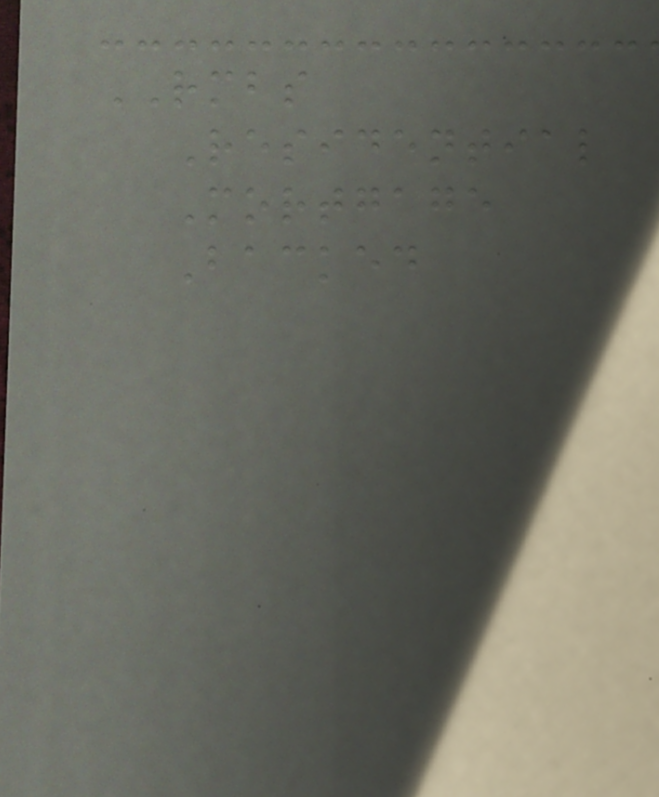RMBS
Residential
Mortgage
Backed
